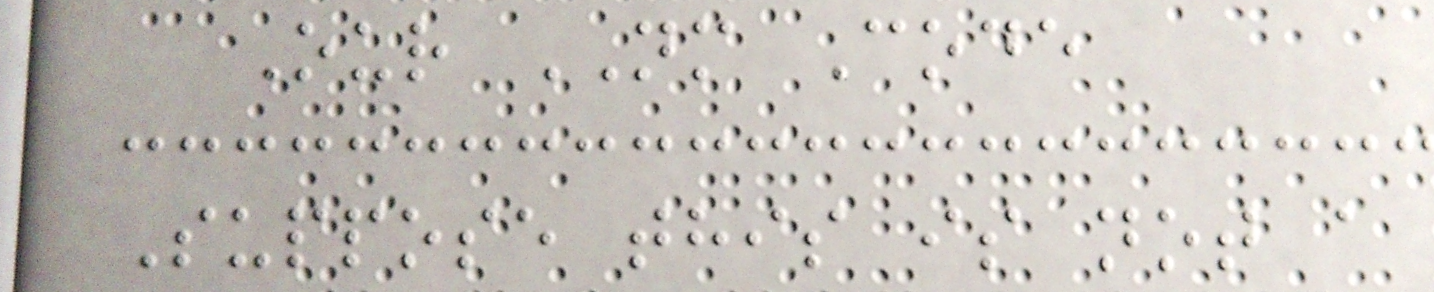Our NM Code
Suppose this is not a
